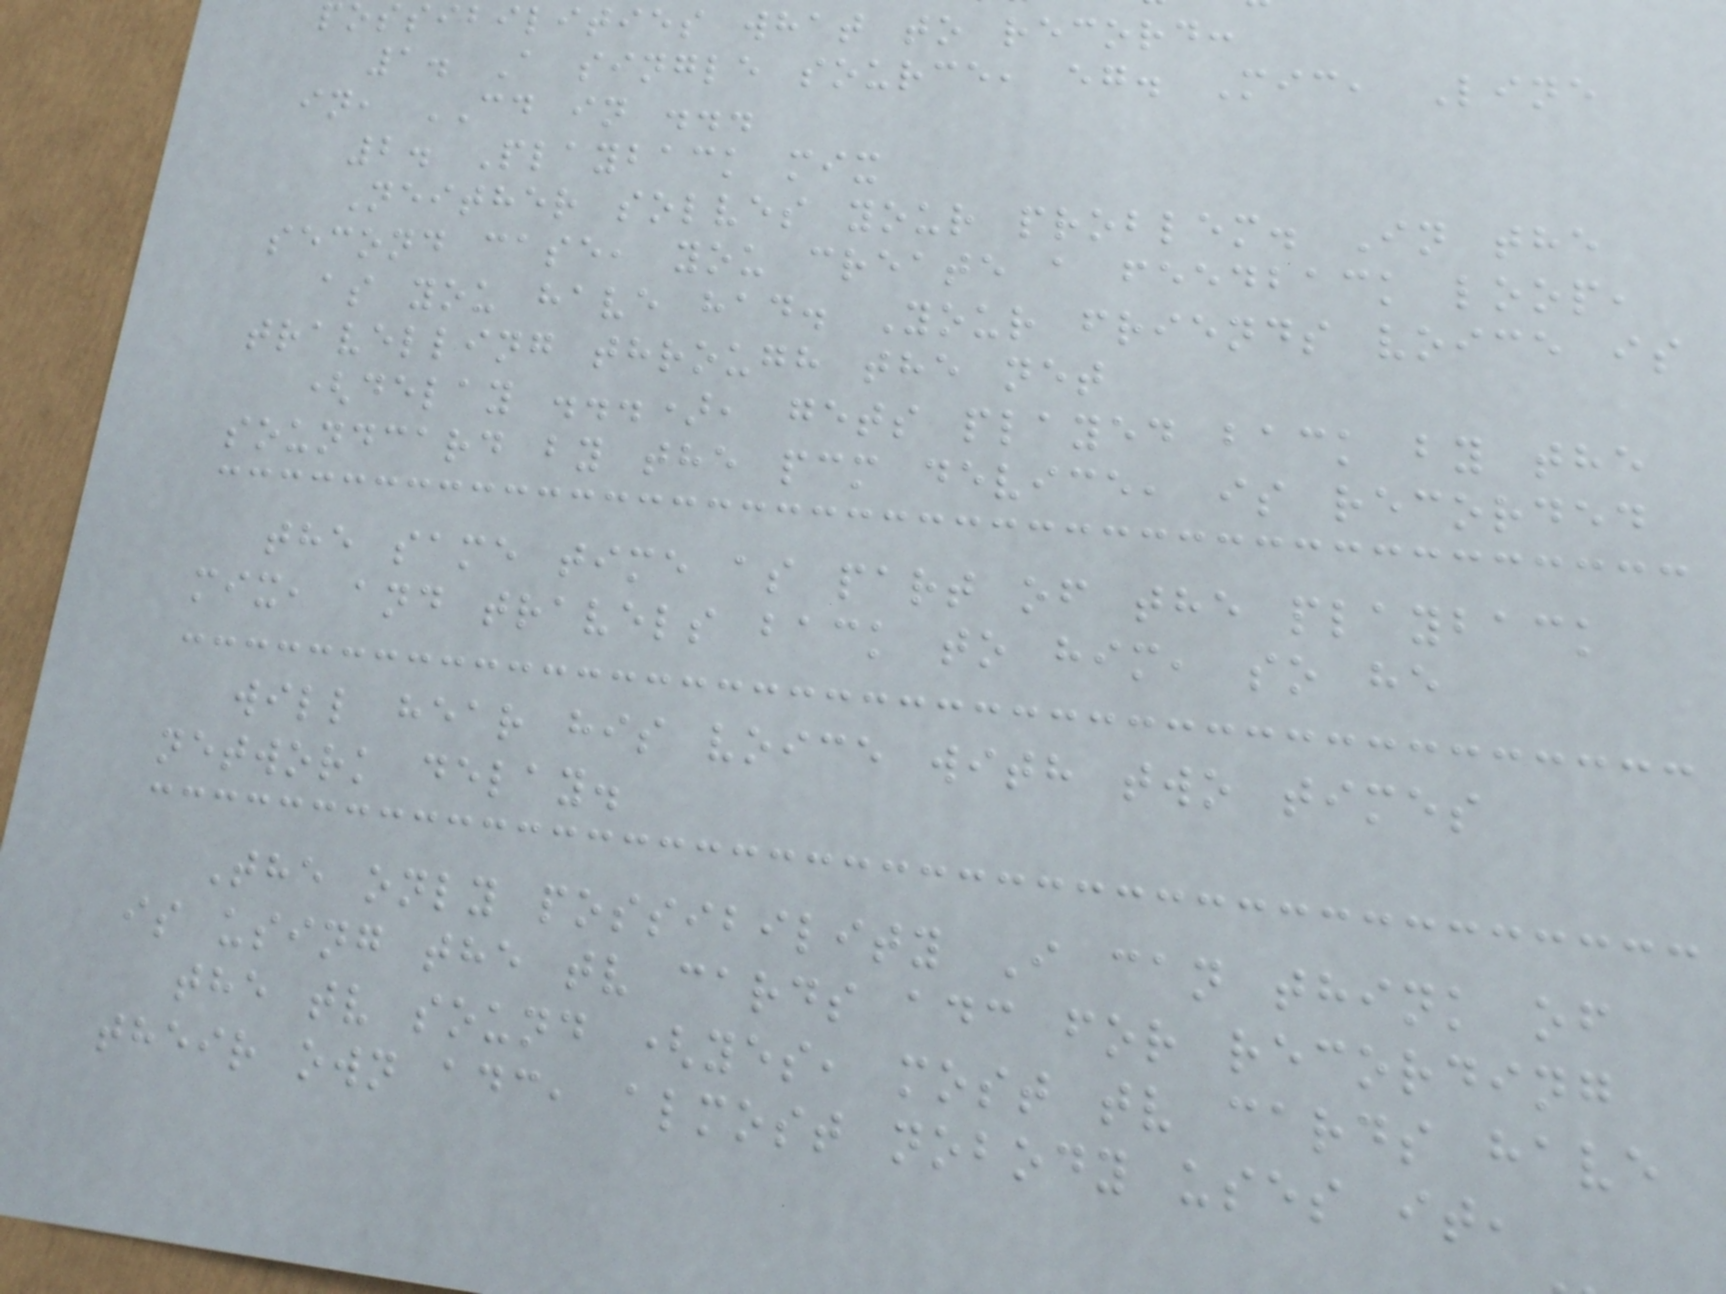possibilities what to record:
1. A single source, eg. Mic, Line
in, CD in ...
2. Playback mix
Neither solves your problem. In the
second case, you create a feedback loop,
as you have had. Your friends voice is
travelling through the net
(delay ...), gets played back by the
soundcard by the pcm device, is recorded
the same time as part of the playback
mix, and travels back to him, so he
will hear his voice with two times
network delay.
The only possibility I can think of
is using the tv cards adc for recording
the tv sound (yes, most tv cards have
their own adc, almost nobody uses it,
